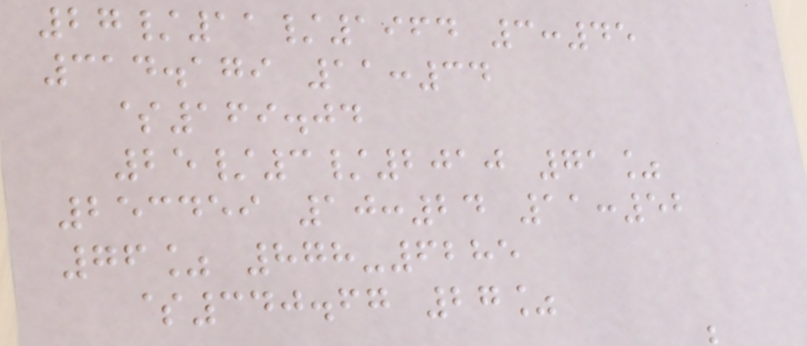27/11/1964 3:45
314.179 11:34
$169.04
25/3/2010 71%
253459 10:24 11:52
76% 878-6285
$340.67 27%
